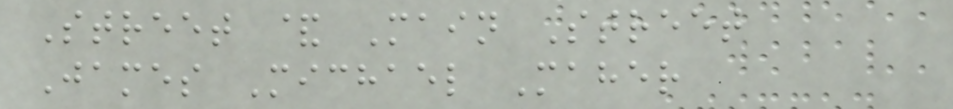Street & Main Street
James Michael Maher
